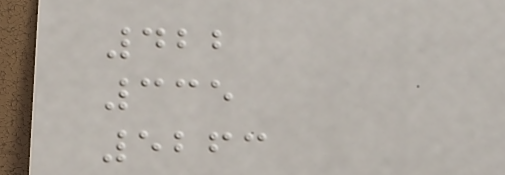422
335
5263
